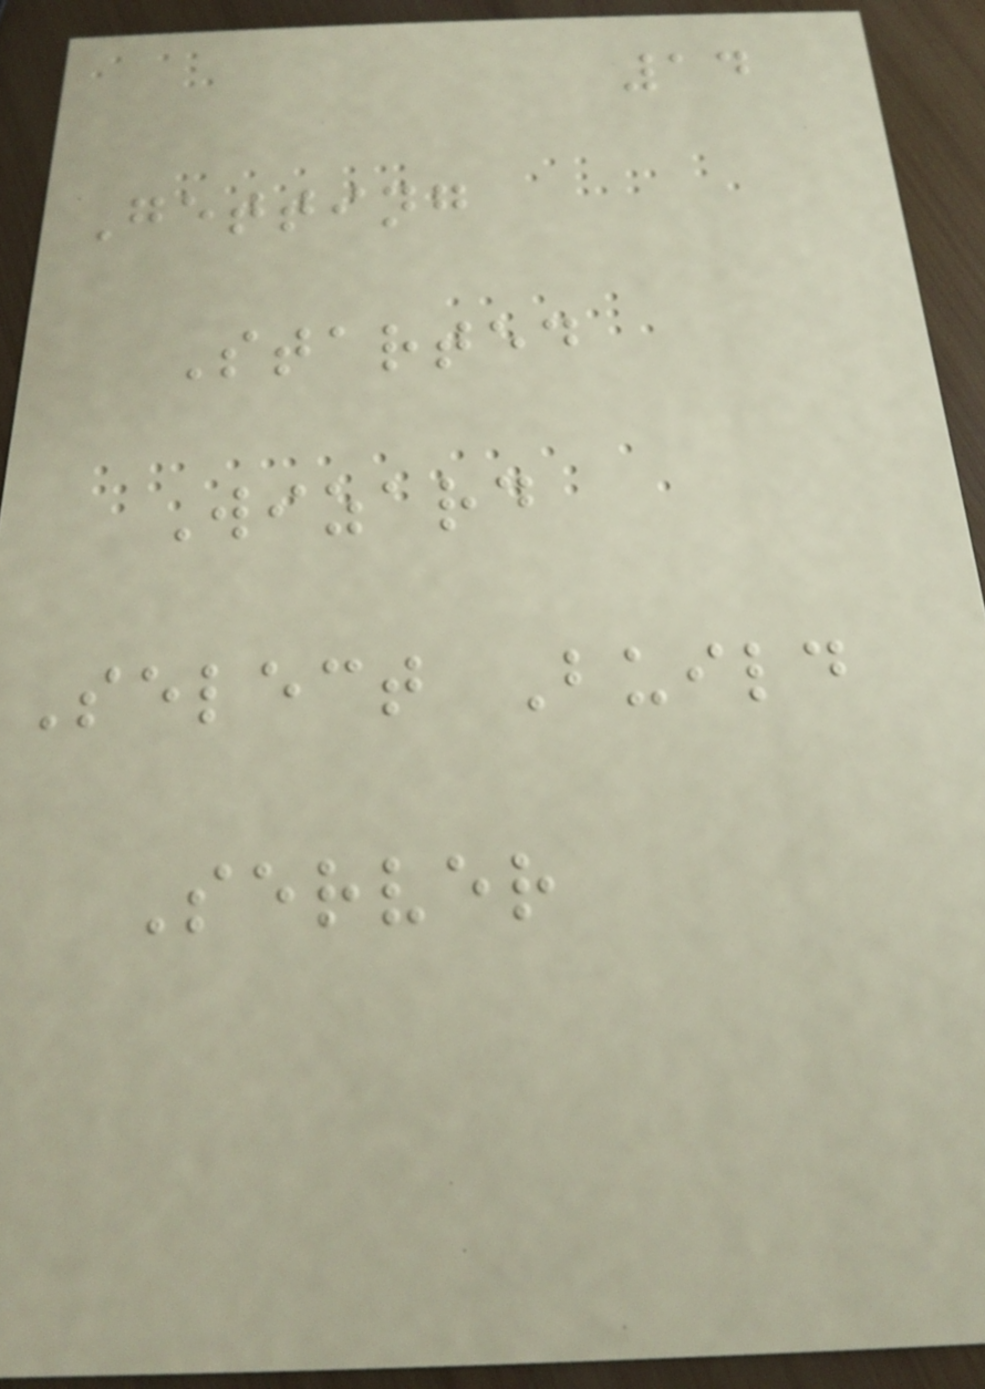14
Getting
Started
Wizard
Select Build
Server
